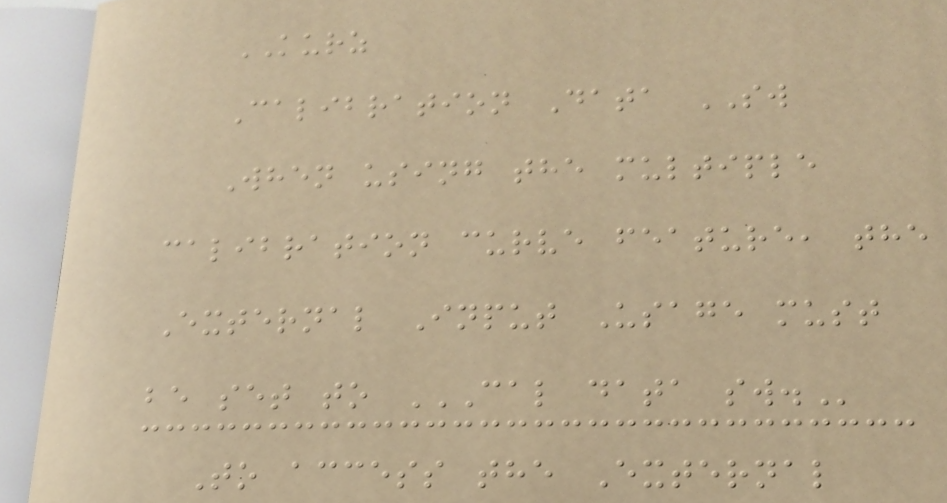KURZ
Calibration Data SW
When using the multiple
calibration curve feature, the
External Input Usage must
be set to CAL DATA SW.
To access the External
